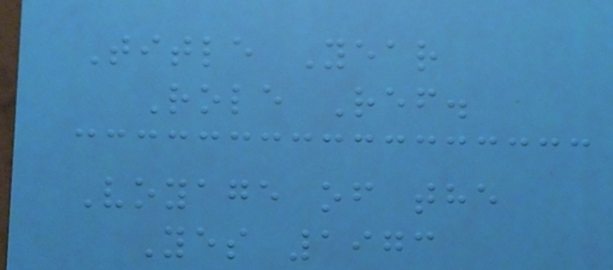Title Year
Role Ref.
Voyage of the
Yes 1973
